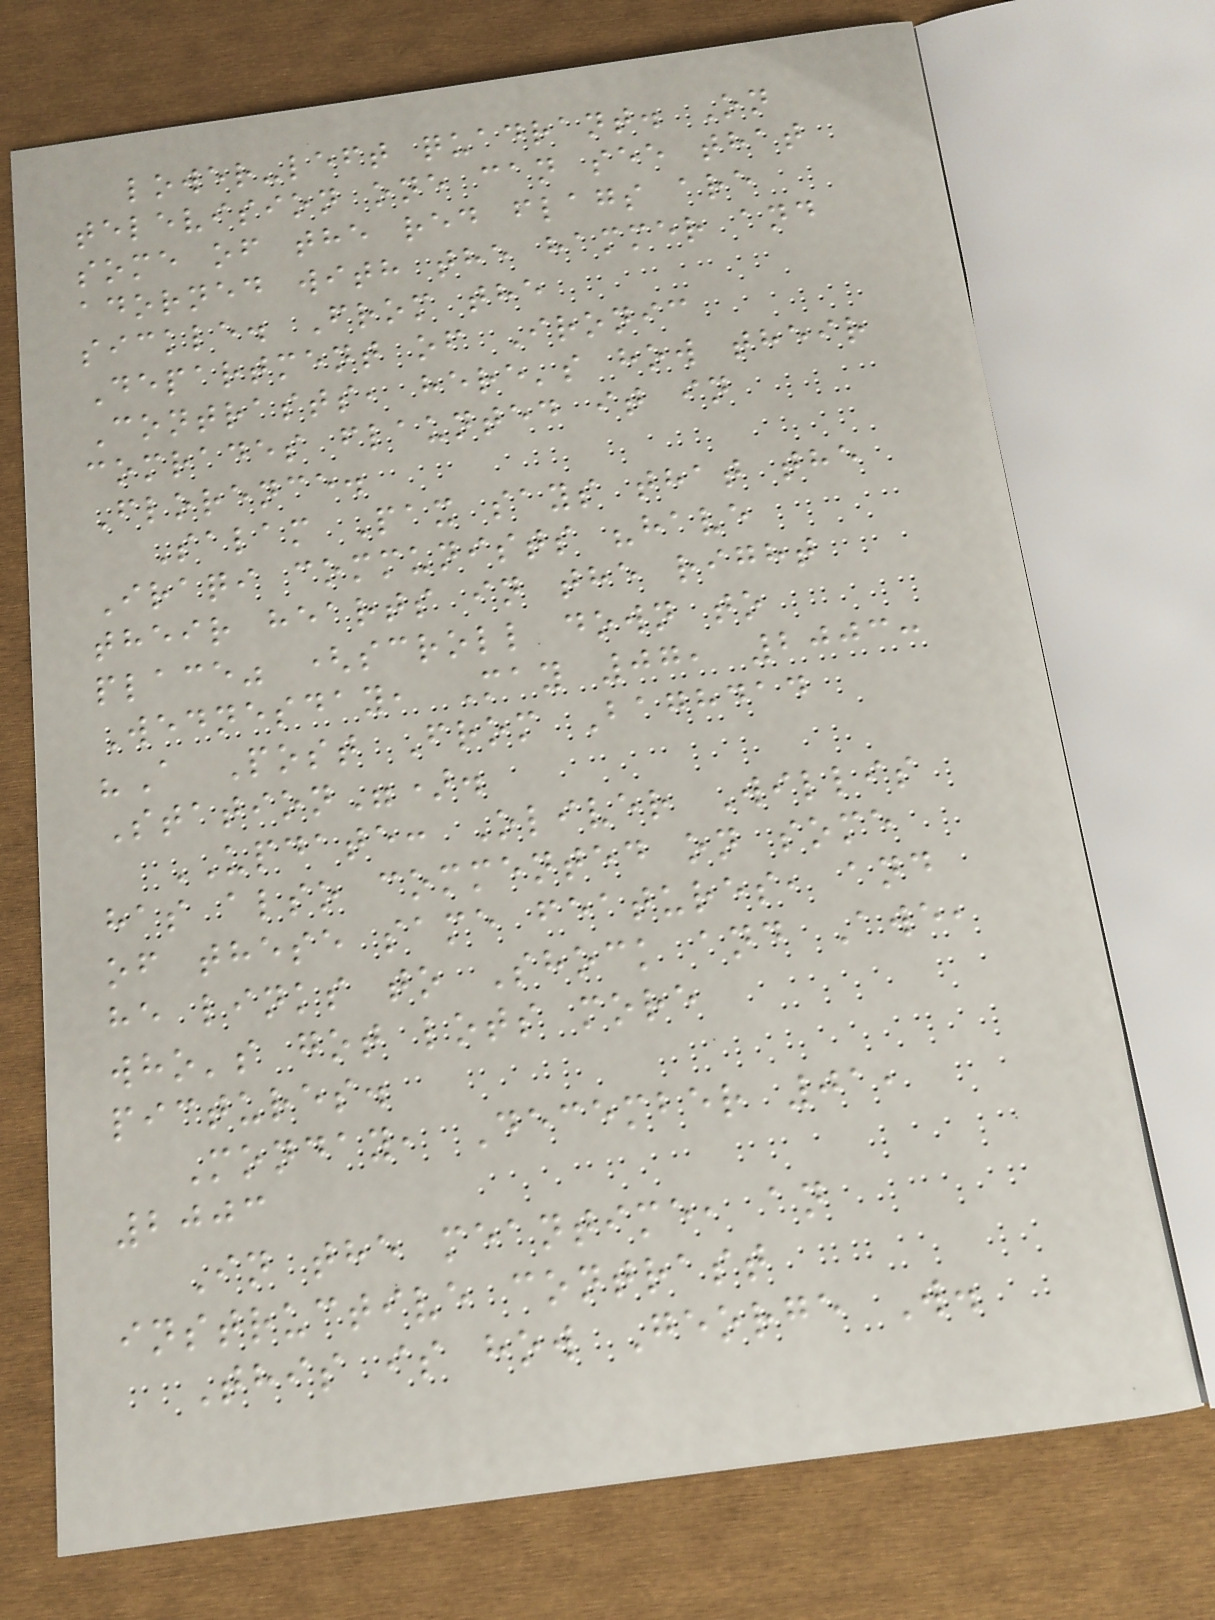lower-left quadrant. On
television one can see that
some of the red flags are
adorned with the hammer and
sickle. From the
Department of Ironic
Contrasts, here's how their
comrades flaunted it in
Florence.
Salam Pax says that the
Iraqi communists "have
their hearts in the right
place" (scroll down to
Wednesday, May 07, 2003:
"A Post From Baghdad
Station").
UPDATE: Oliver Willis
has also commented on some
of these same features, and
he links to Shock and Awe,
who's got lots more
pictures.
Monday, December 01,
2003
In the meantime, an
instructive contrast
This is how George W.
